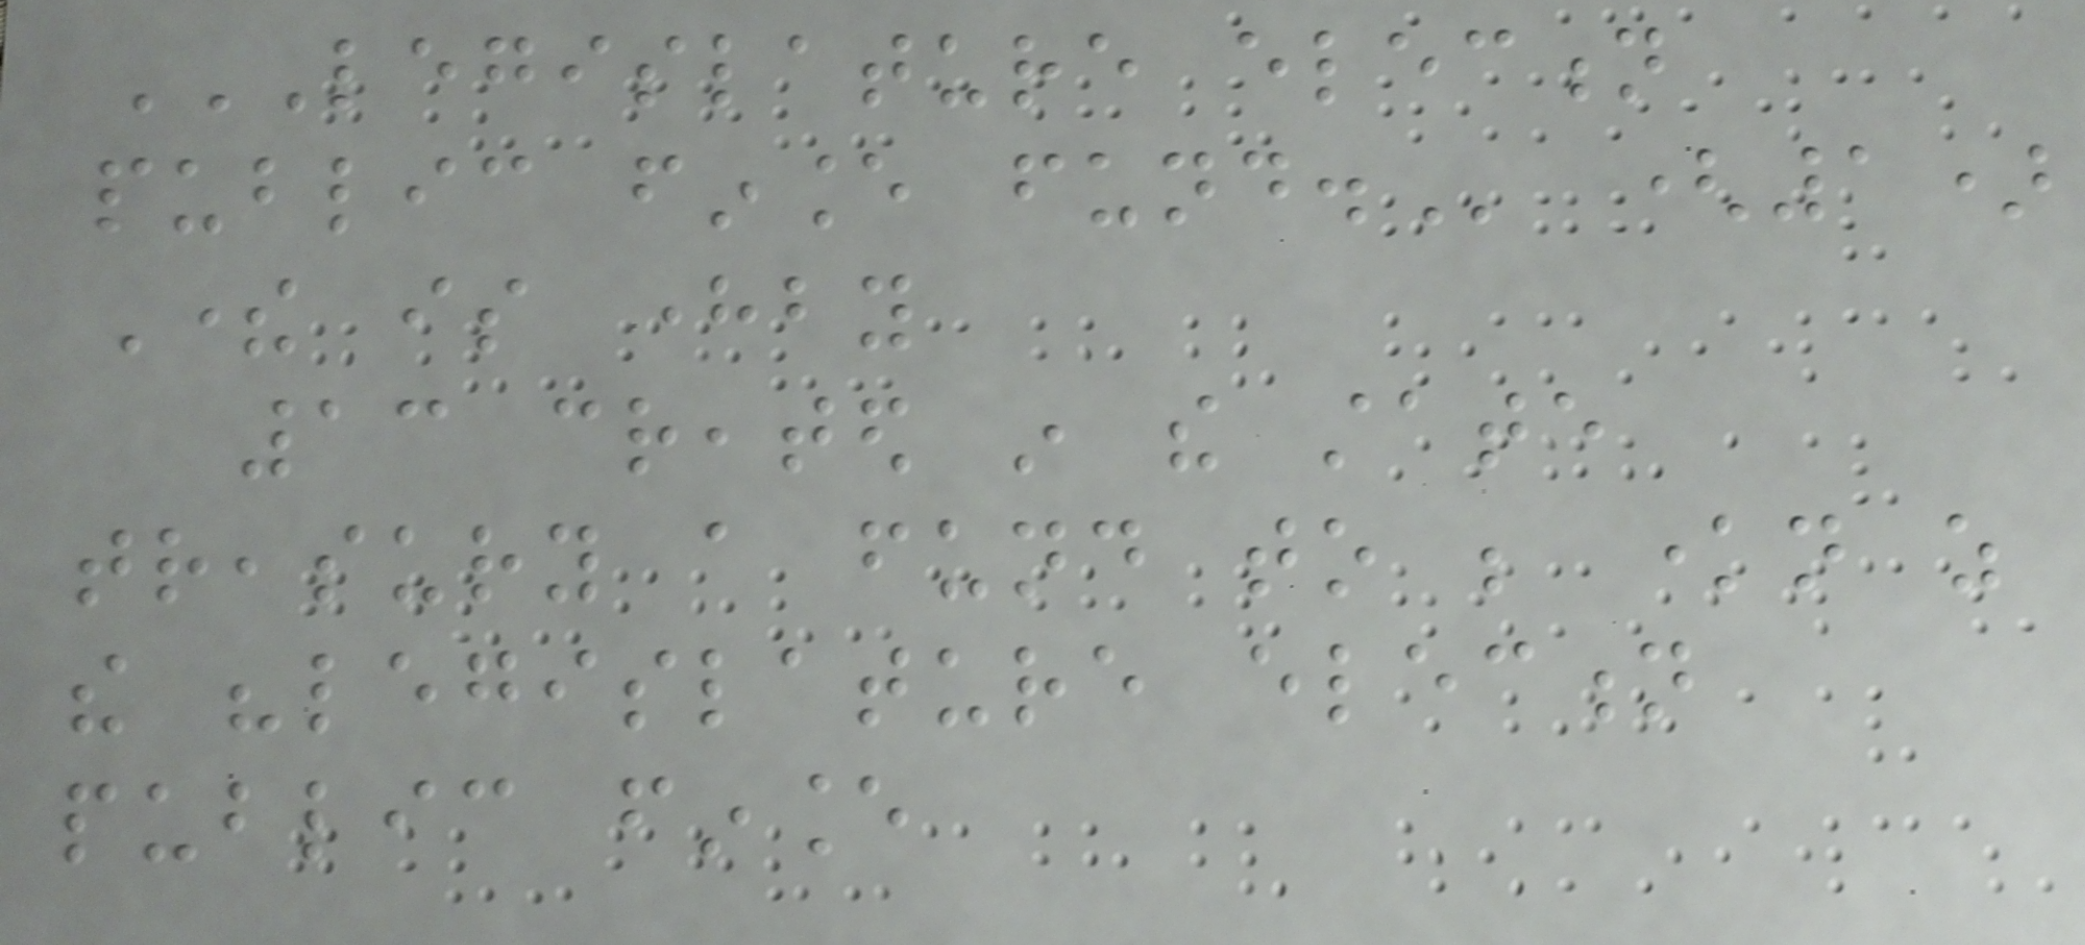LEGISLATURE ELECTION
PUBLIC FINANCE FUND. (1)
There is hereby
13 created in the state
treasury a fund to be known as
the "legislature election
public finance
